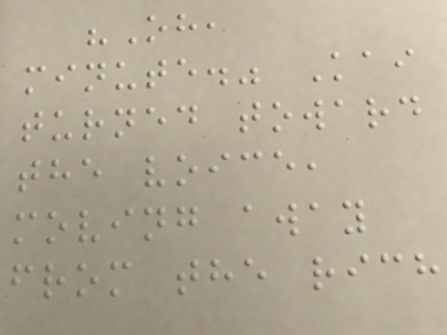"Oh,
minute." Kai
turned toward
the voice,
moving away
from the rich
